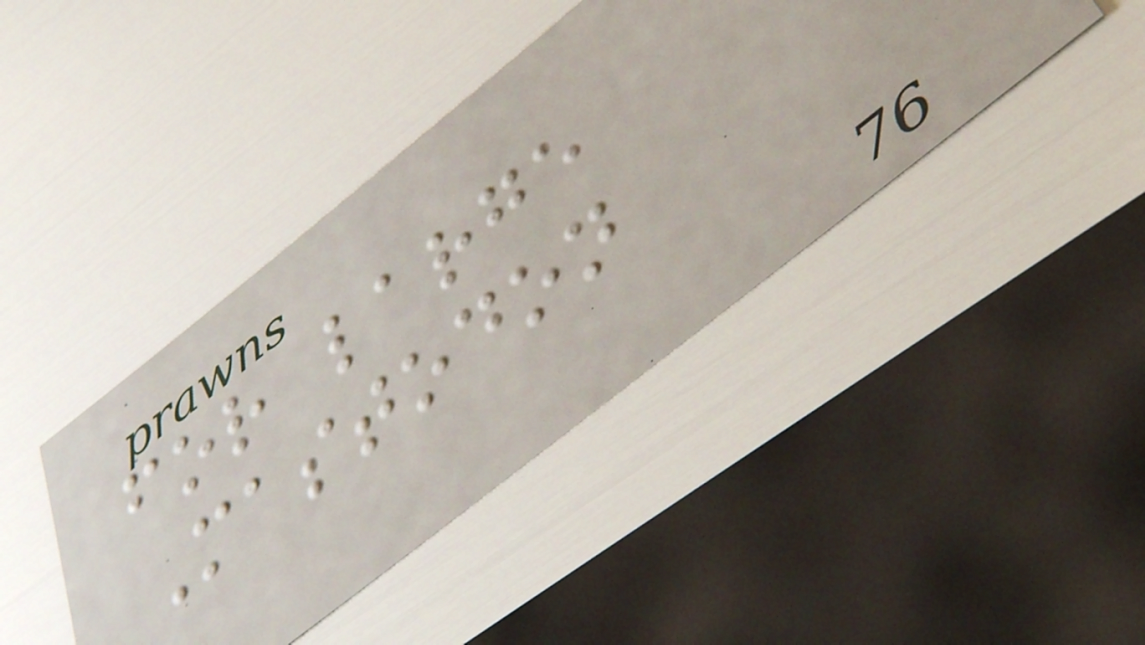for large
Mastodon
